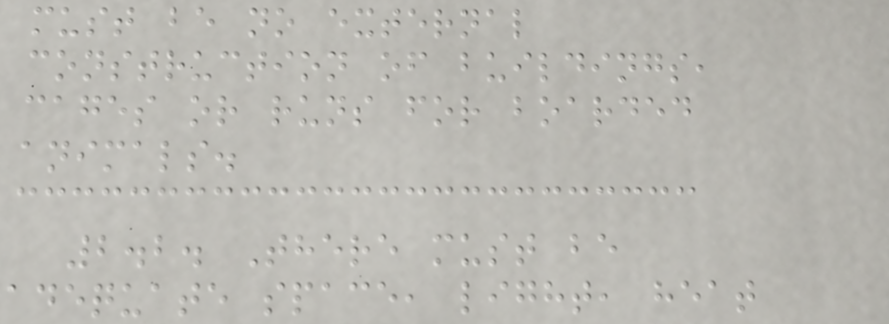must be no external
construction of buildings,
cages or runs for boarded
animals.
2.2. There must be
adequate space, light, heat
